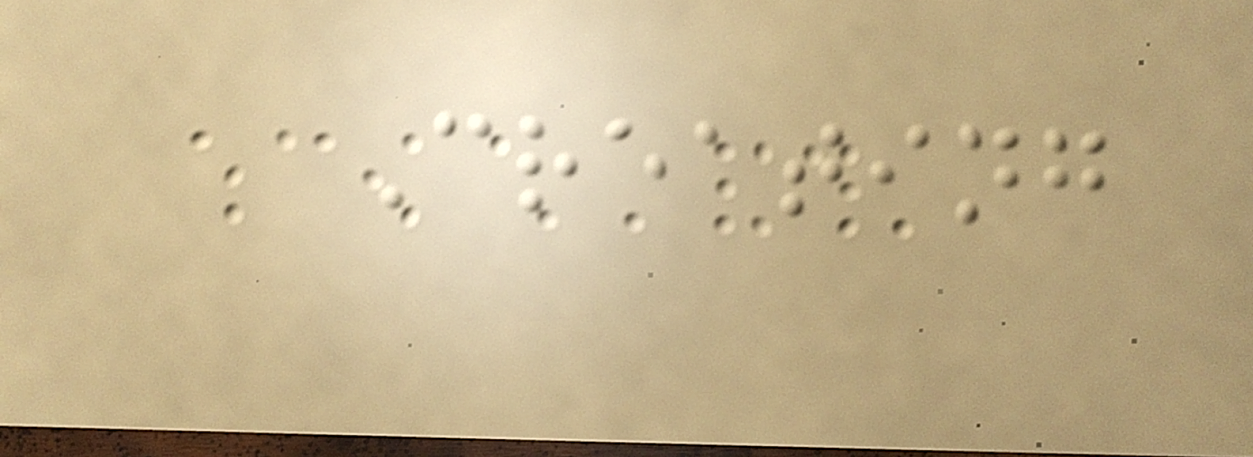Creating
